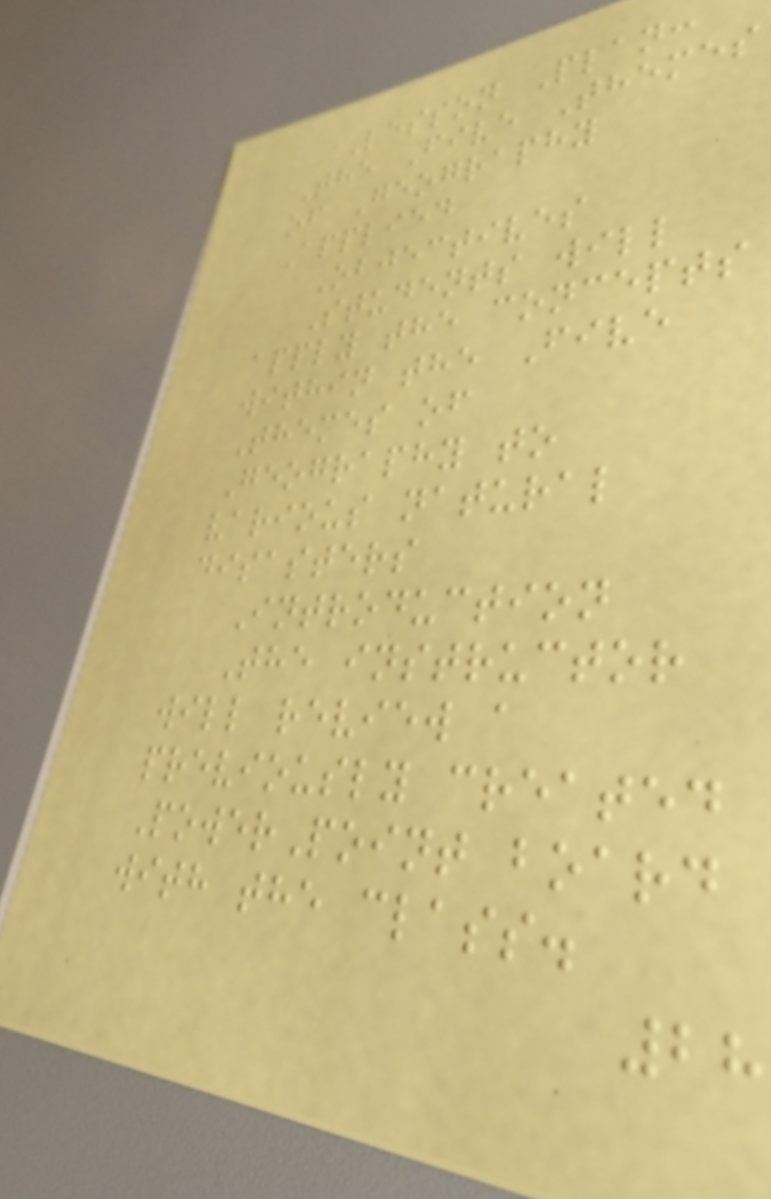Lesson Plan:
The Five Themes
of Geography
Applied
Objectives
Students will
apply the concepts
within the Five
Themes of
Geography to
various natural
disasters
Introduction
The instructor
will review a
previously created
PowerPoint board
with the class.
28
